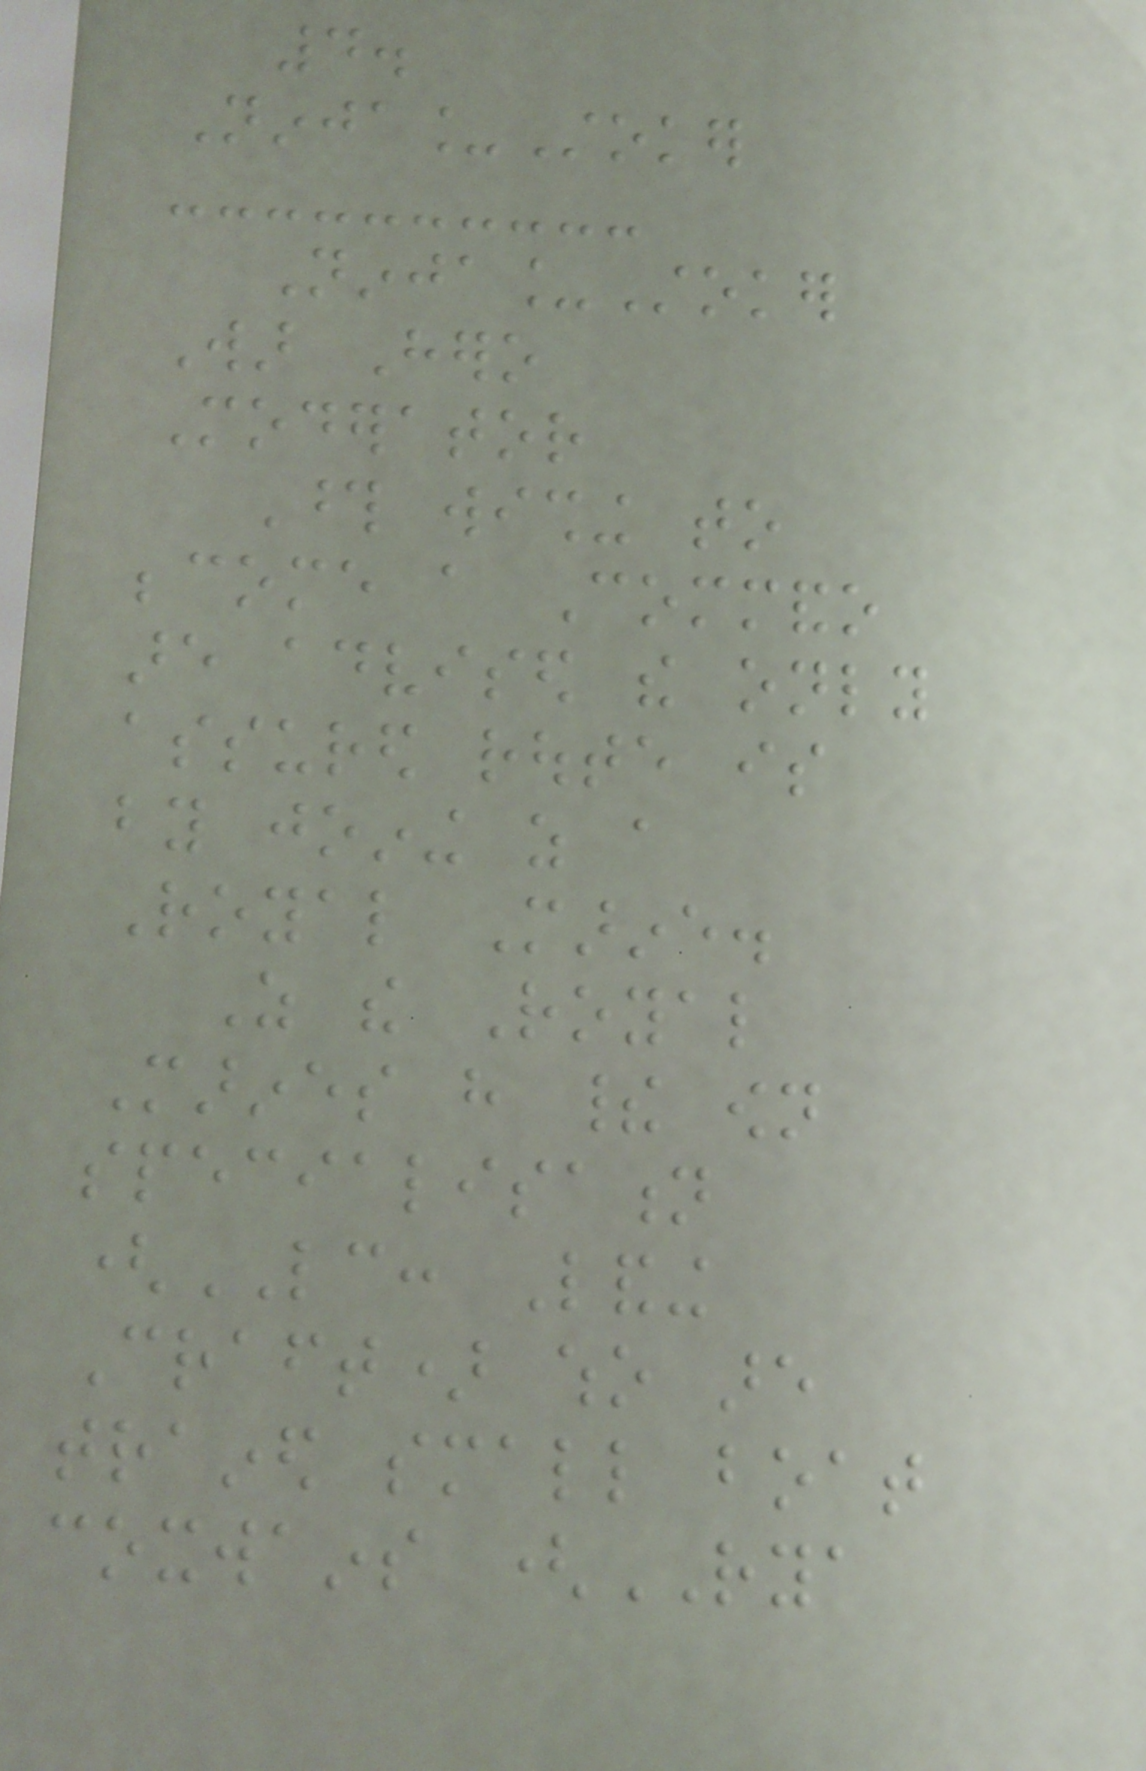4.
Ninja_Stoker
Ninja_Stoker
War Hero
Moderator
Those wishing to
become a Commando
are advised the only
assured route is
by joining as a
Royal Marine.
As the Royal
Marines have their own
specialisation
(LC: Landing
Craft) who are
trained small boat
coxwains (RYA
